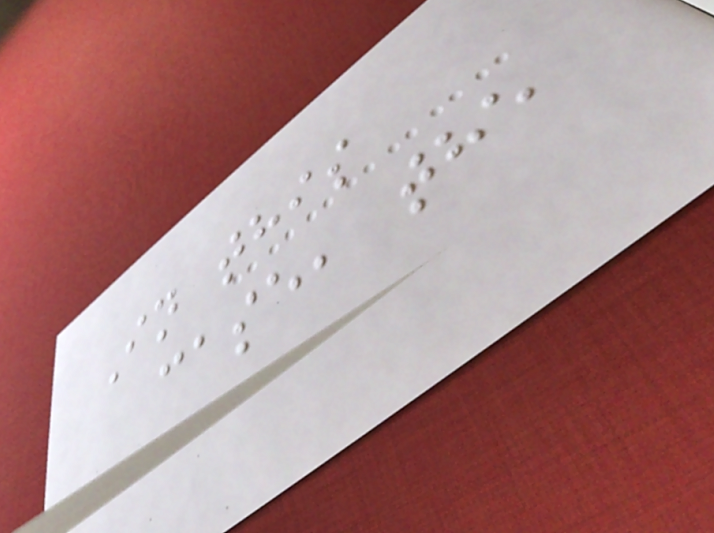In this
case, the
